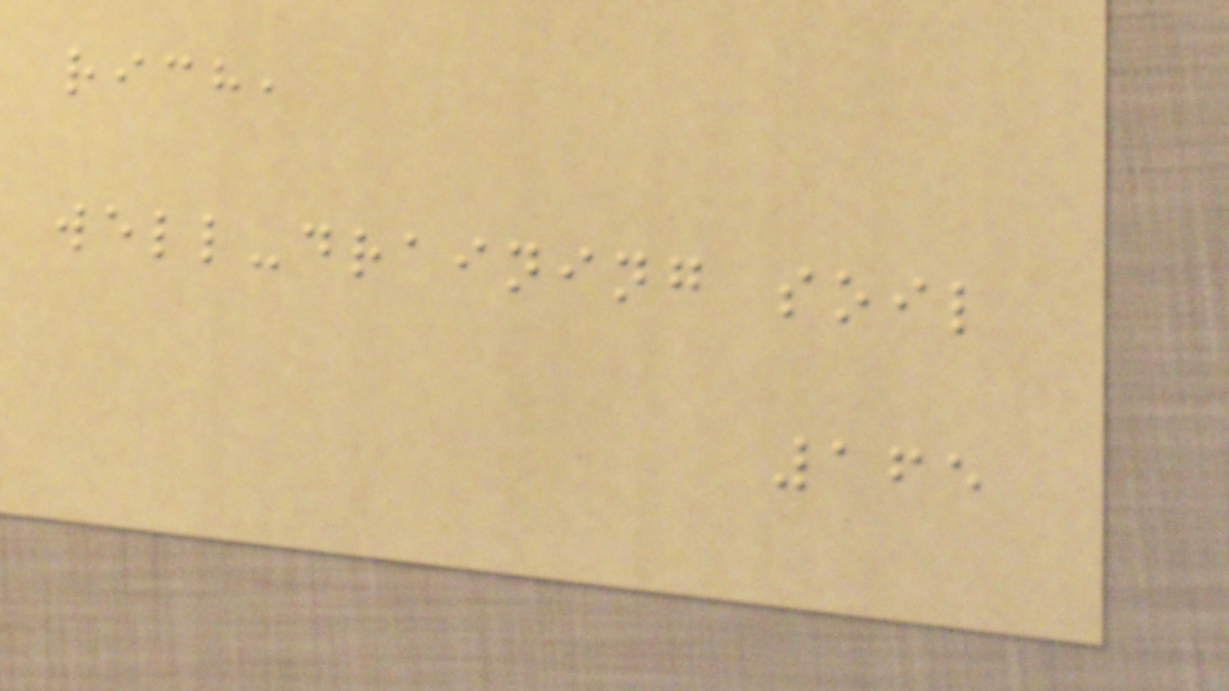rich,
well-draining soil
165
